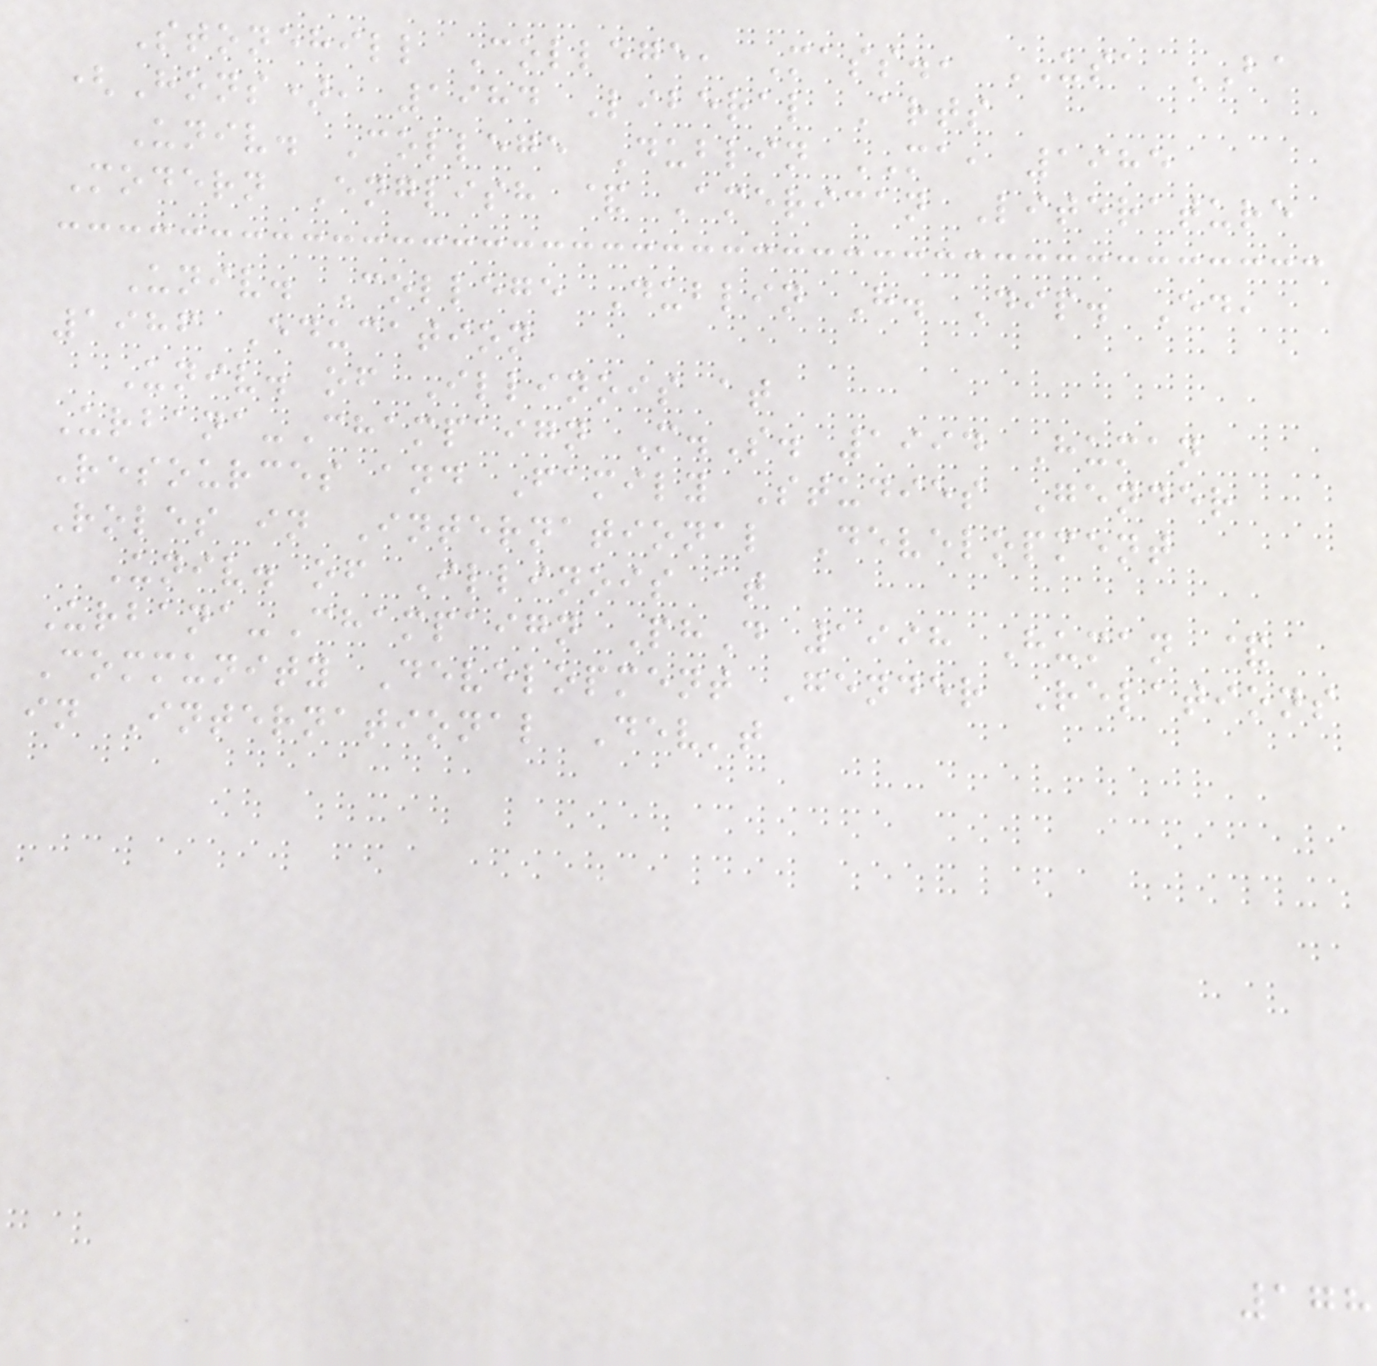Stonehill College, Mass., USA BA
(Hons), 1984 Liberal Arts
Univ. College Dublin MA, 1985
Modern English & American Literature
Univ. College Dublin H. Dip. Ed,
1986 Education
Univ. of Illinois at
Urbana-Champaign M.S. 1994 Human
Resources and Family Studies Gender
Roles in International Development
Univ. of Illinois at
Urbana-Champaign PhD 1998 Human &
Community Development Gender Relations
in International Dev't
178
